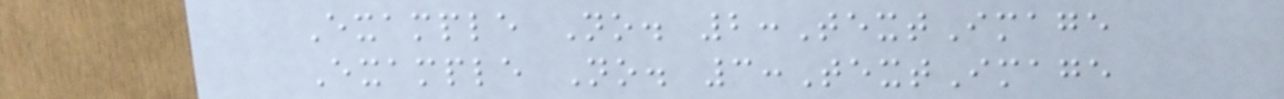Example No. 2:TextImage
Example No. 3:TextImage
